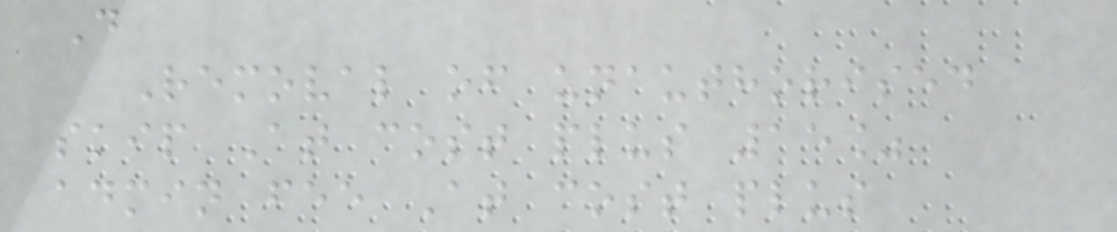D
Removal of unauthorised
skip At cost plus 15%
admin fee At cost plus
